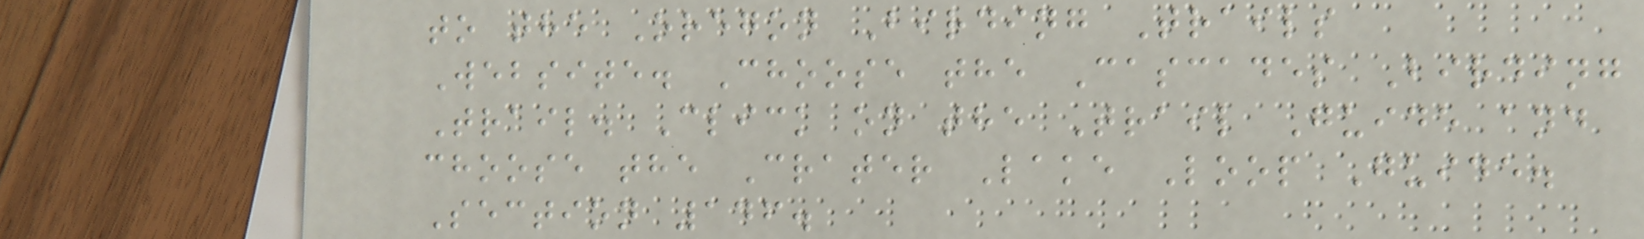to the Oregon Birding Trails
Website. Choose the Cascades Birding
Trail. Click on the Trail Guide and
choose the Crater Lake Loop Guide.
Section 146.
